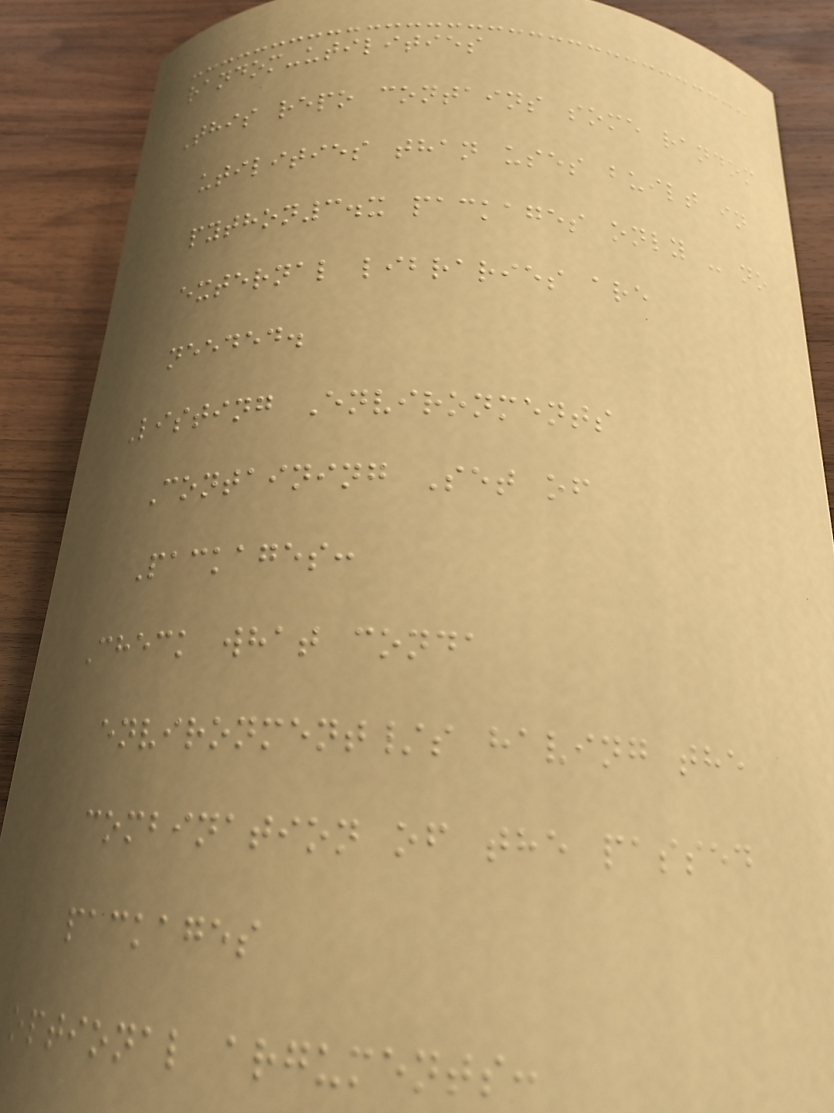random-utilities
This repo contains some random
utilities than uses built in
python3.x packages only - no
external libraries are
needed.
Listing Environments
Containing Set of
Packages:
Check what conda
environment/s having the
combination of the passed
packages
optional arguments:
